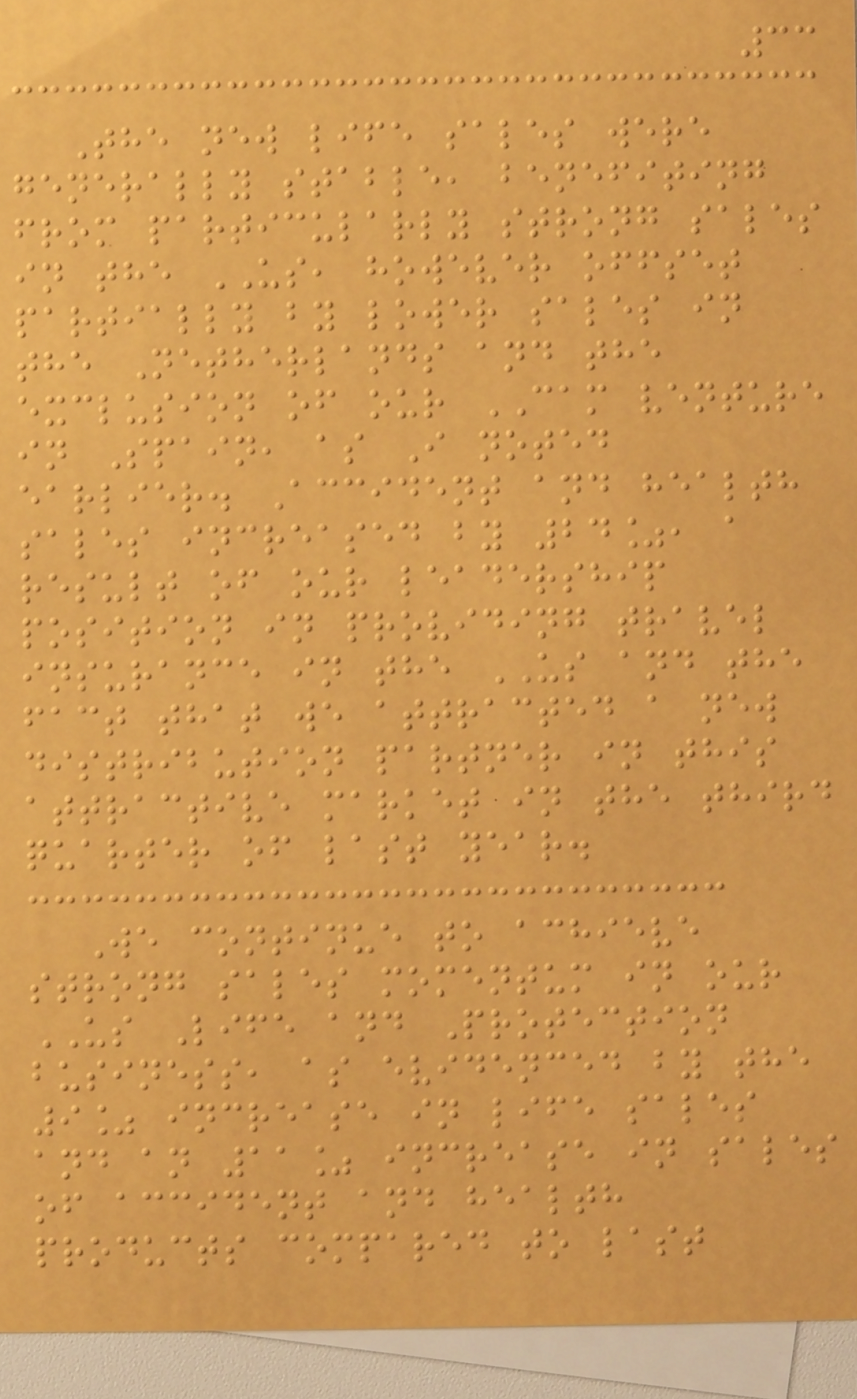33
The new life sales were
generally stable, benefiting
from particularly strong sales
in the US, however offset
partially by lower sales in
the Netherlands and the
exclusion of our CAM venture
in Spain, as I noted
earlier. Accident and health
sales increased by 24%, a
result of our leadership
position in providing travel
insurance in the US and the
fact that we attracted a new
distribution partner in this
attractive market in the third
quarter of last year.
We continue to achieve
strong sales momentum in our
US Life and Protection
business, as evidenced by the
9% increase in life sales
and an 11% increase in sales
of accident and health
products compared to last
